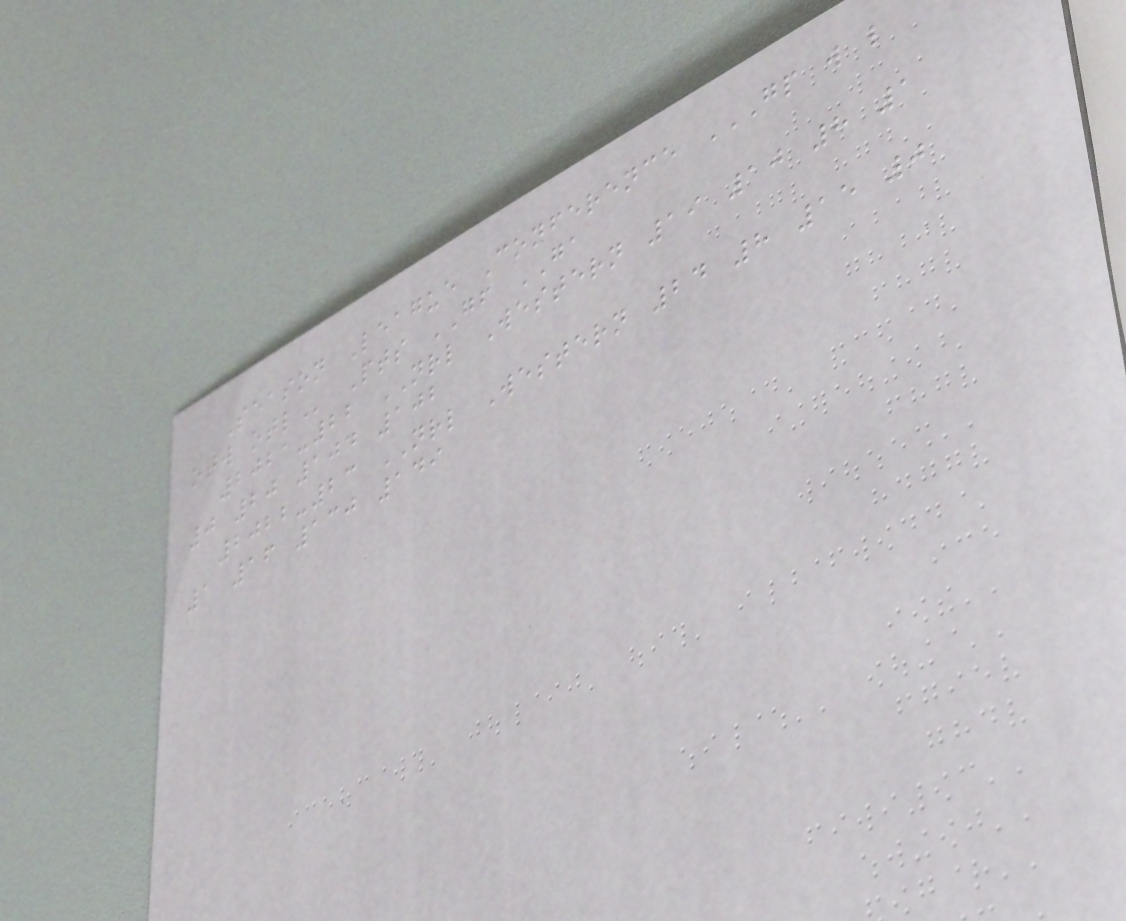Season League Conference GP W L
OTW OTL Pts GF GA
2021-22 NRL Western 19 10 8 1
0 20 104 102
2022-23 NRL Western 24 8 15 0
1 16 130 149
